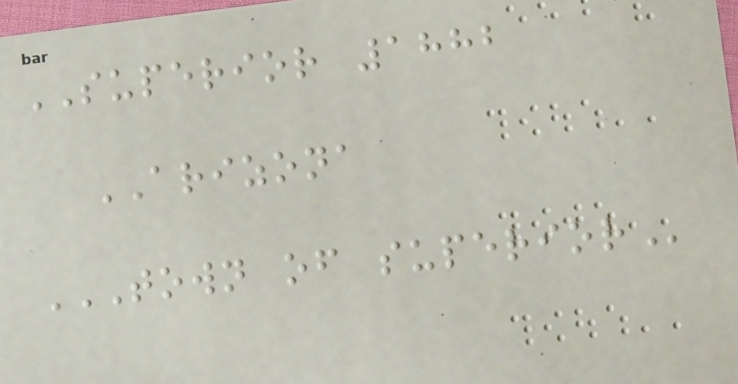SUPERIOR 1882
ARIZONA
TOWN OF SUPERIOR
